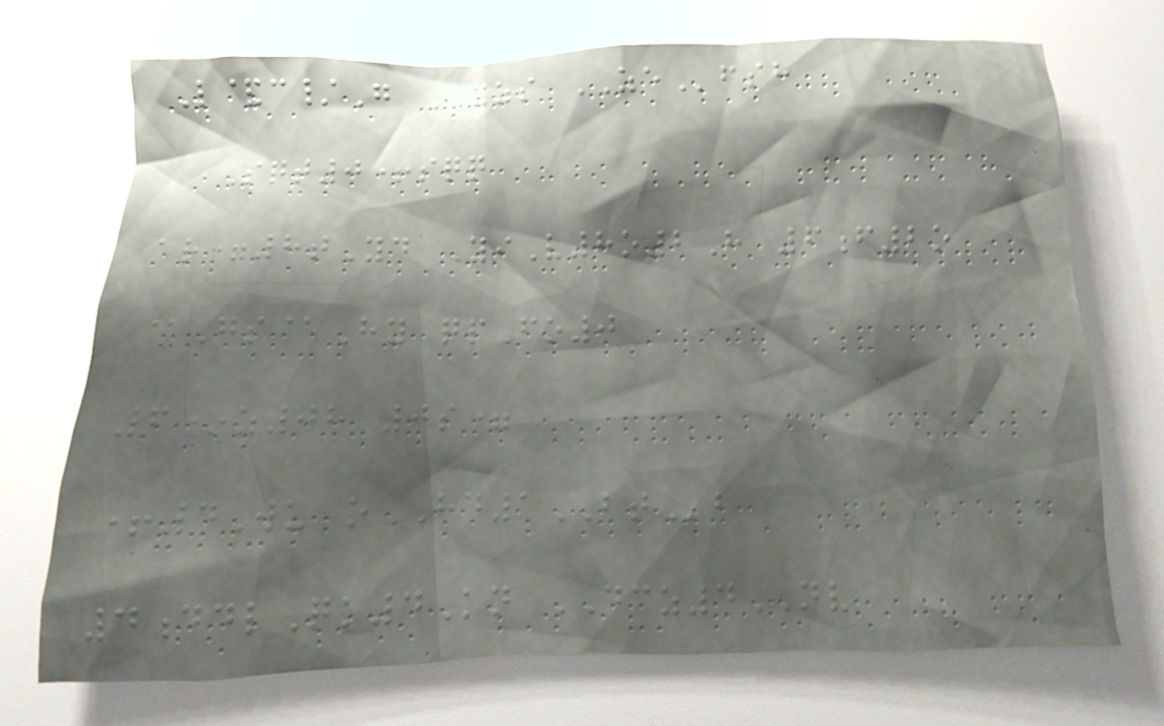L&c/G XZS ZEfsh
Sqt0+sqq
ar=8tYd YiV8o2H 6f2o
@Gs@Hy qpFo0
6*z08 0s=
+4Wu oHD1BTb
4ddlQk4Kn DCZ4NV
